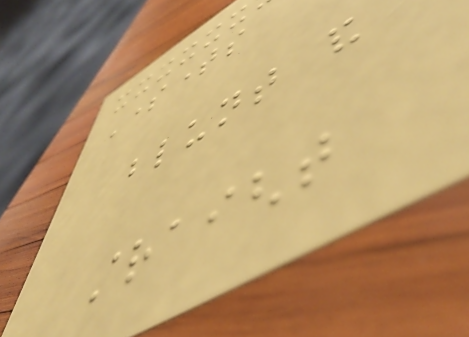Sometimes
blunt and
straight
